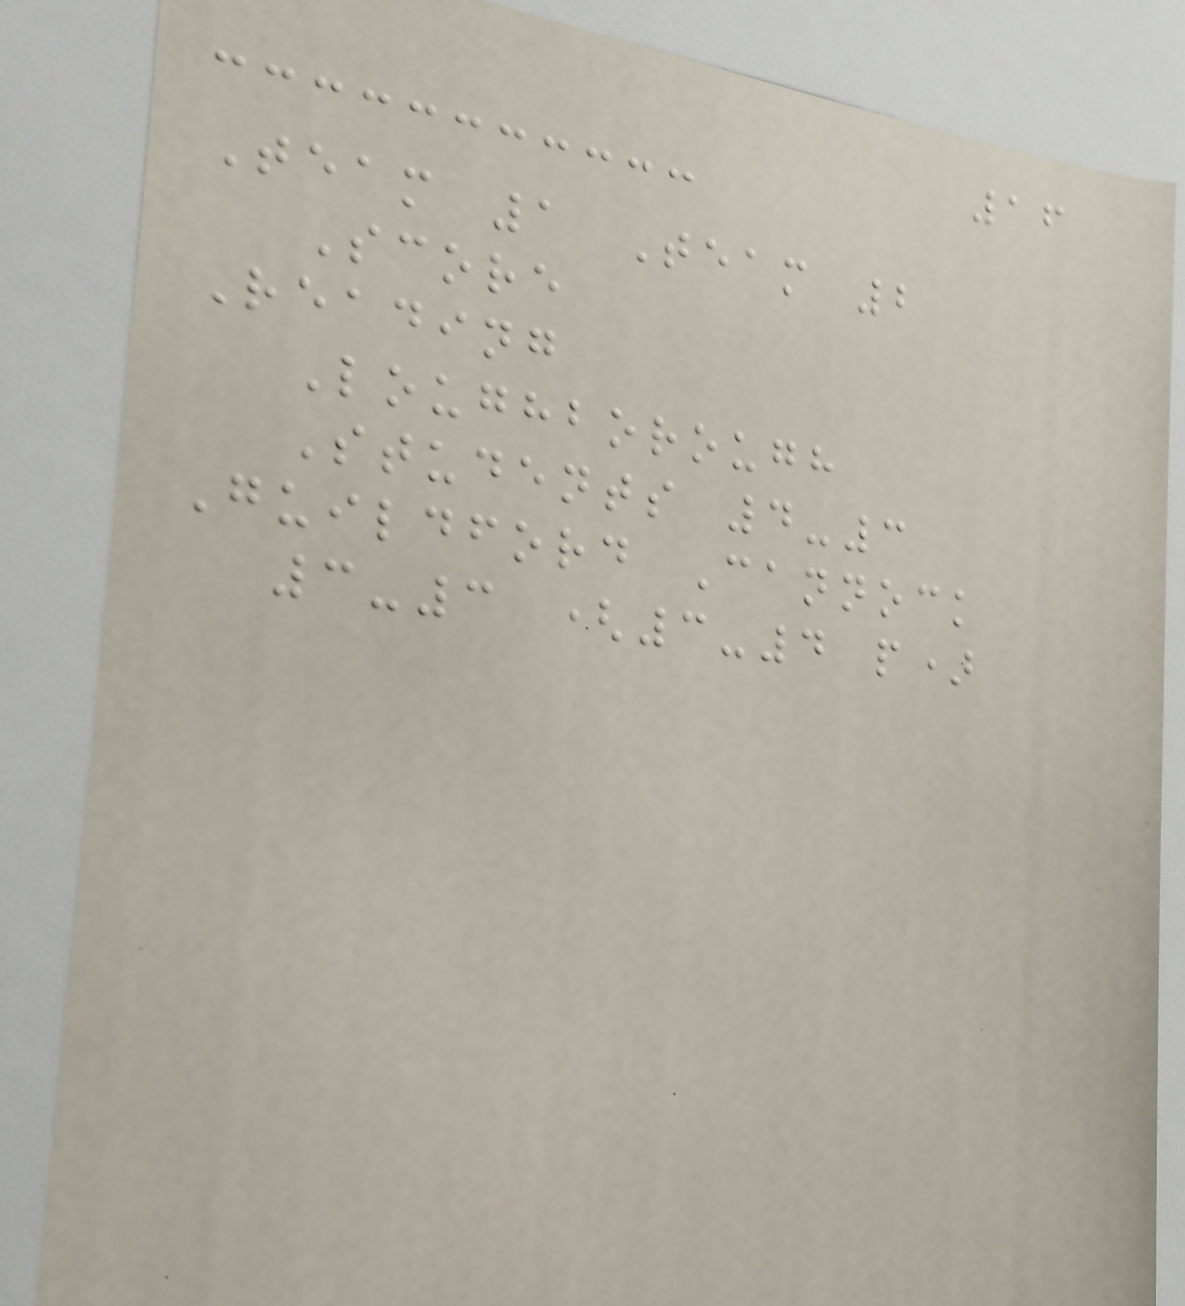16
Team 1 Team 2
Score
Reading
Loughborough
Students 4-3
Guildford Cannock
3-3 (3-4 p)
